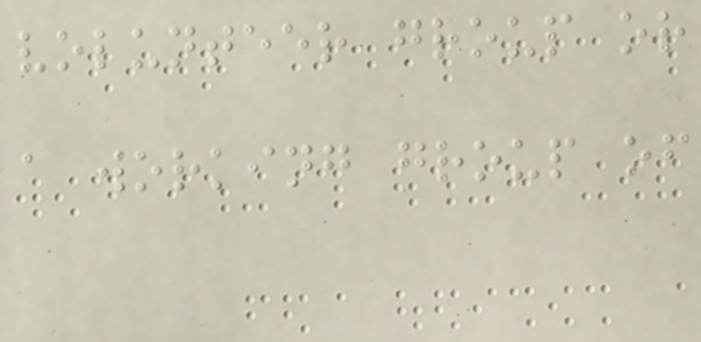volunteer group or
a working group of
